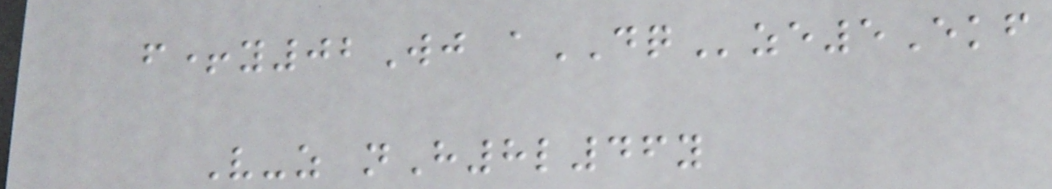f+y02Wj aDQze5Ekf
V-z nH8l46y
